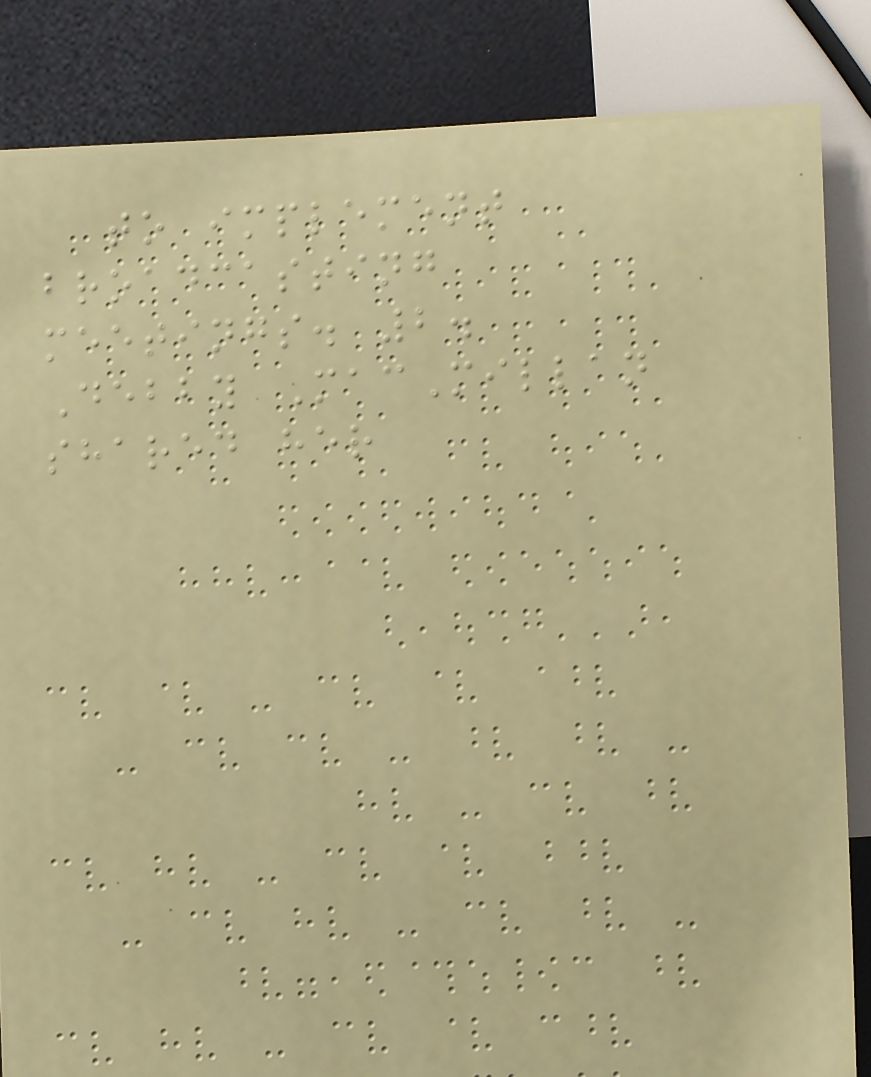to implement
broadcasting
meetings. 2.
Debby MacMillan
shared her
